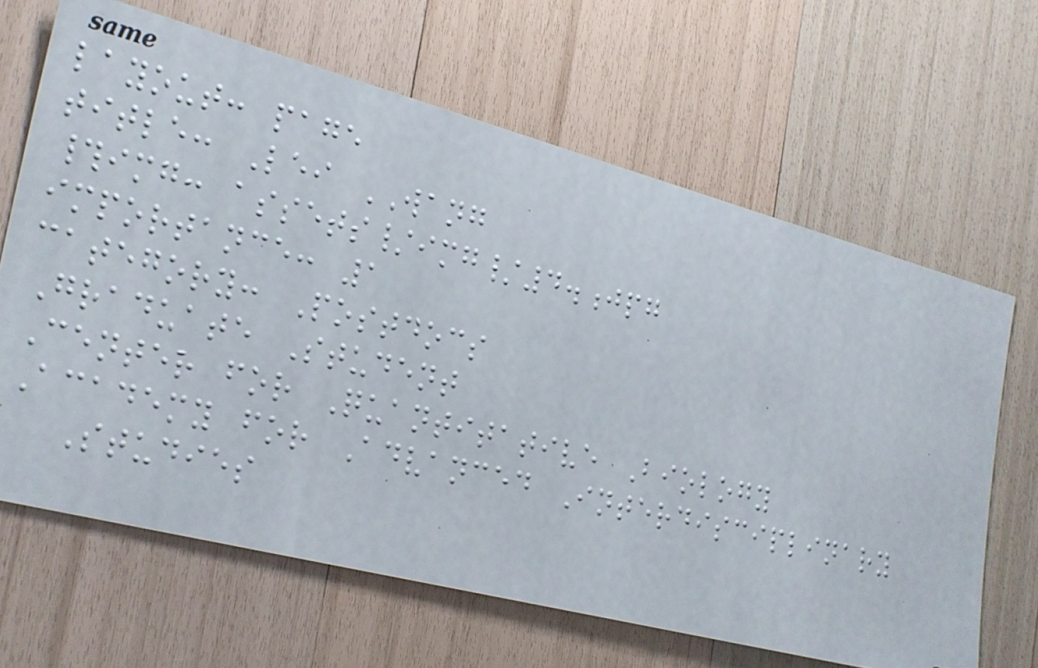layout: page
title: Lei WANG
#img: assets/img/4.jpg
importance: 1
category: Postdocs
Graduate Student
Center for Quantitative Biology
Academy for Advanced Interdisciplinary
Studies
